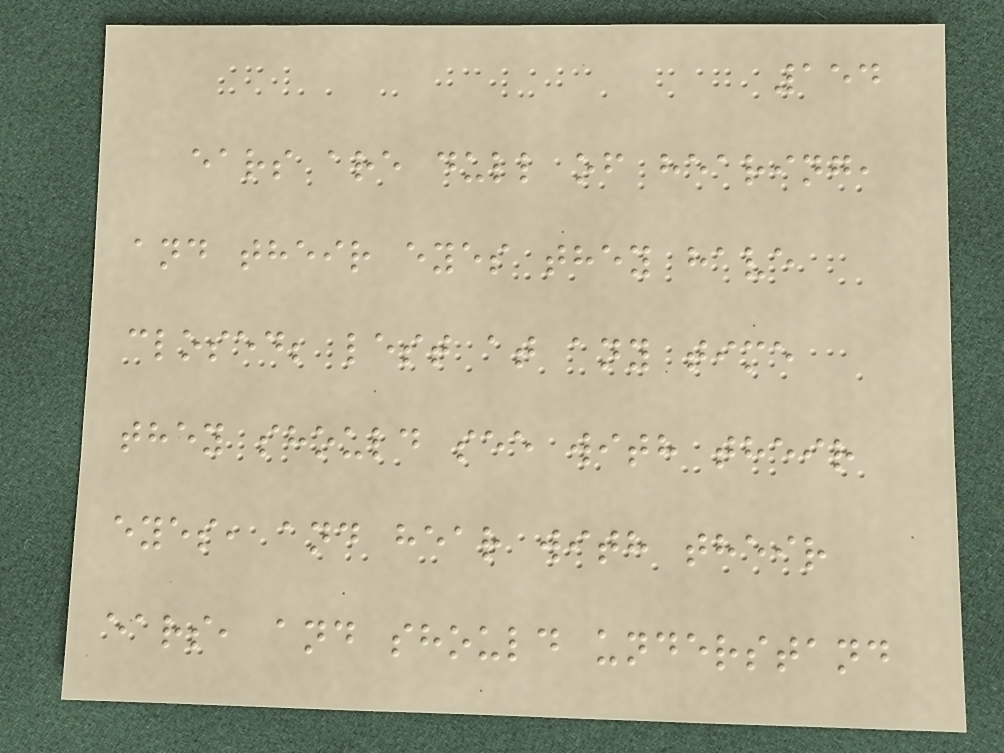154
ears are dull of hearing,
and their eyes they have
closed; lest at any time
they should see with their
eyes, and hear with their
ears, and should understand
